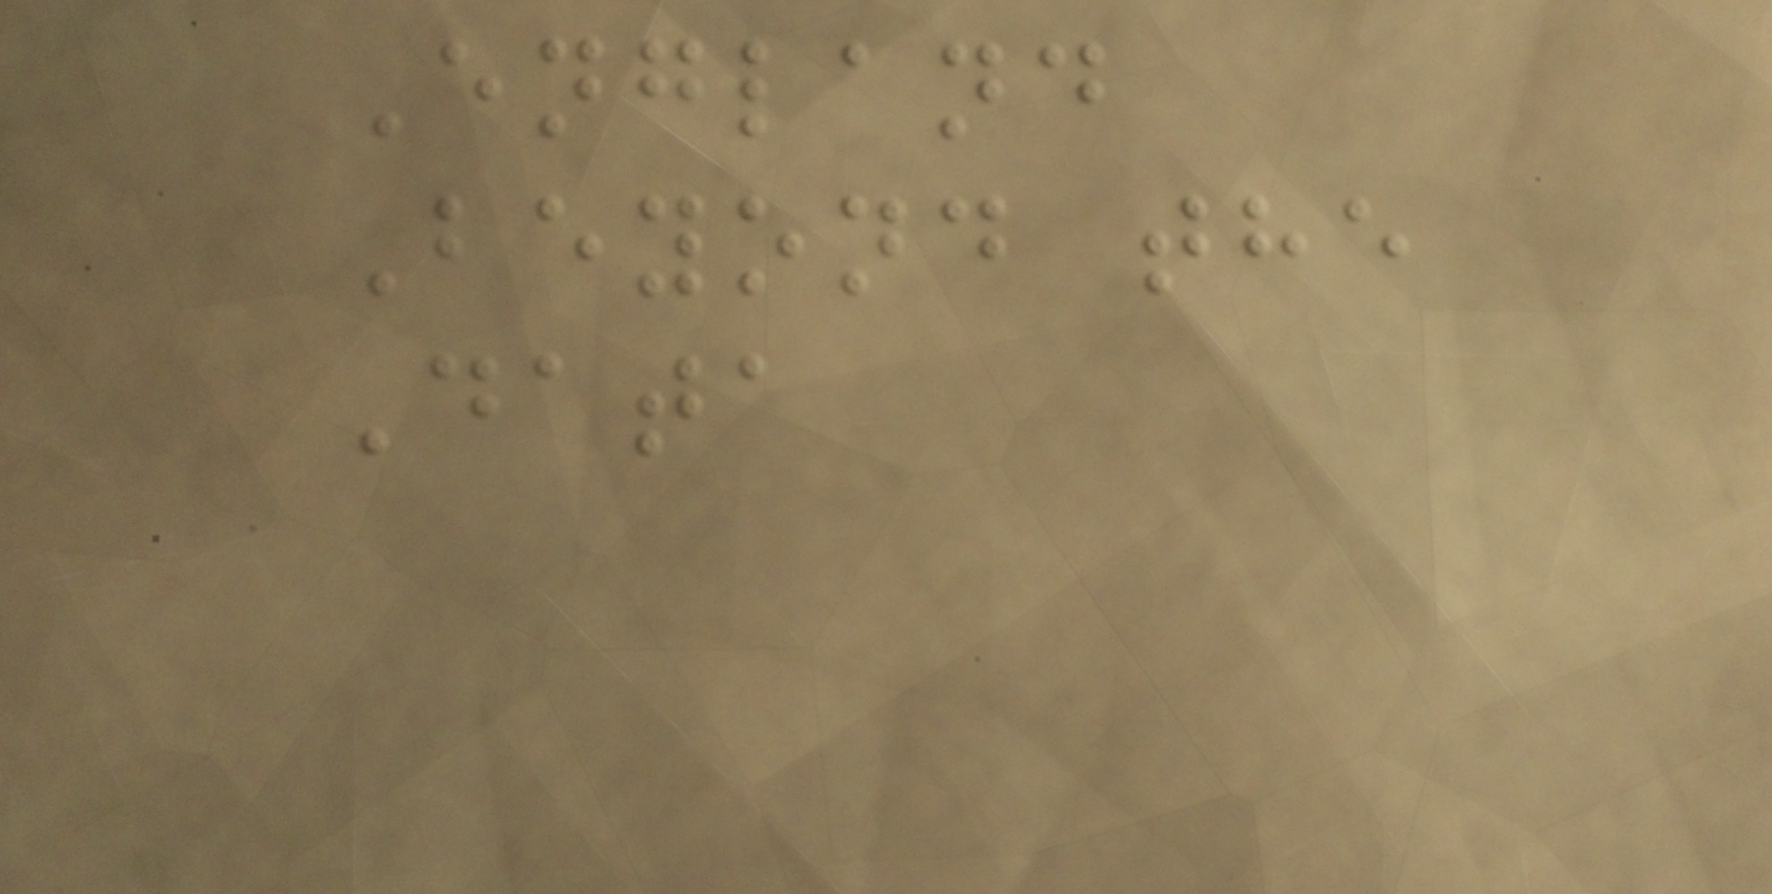England
Beyond the
Data
